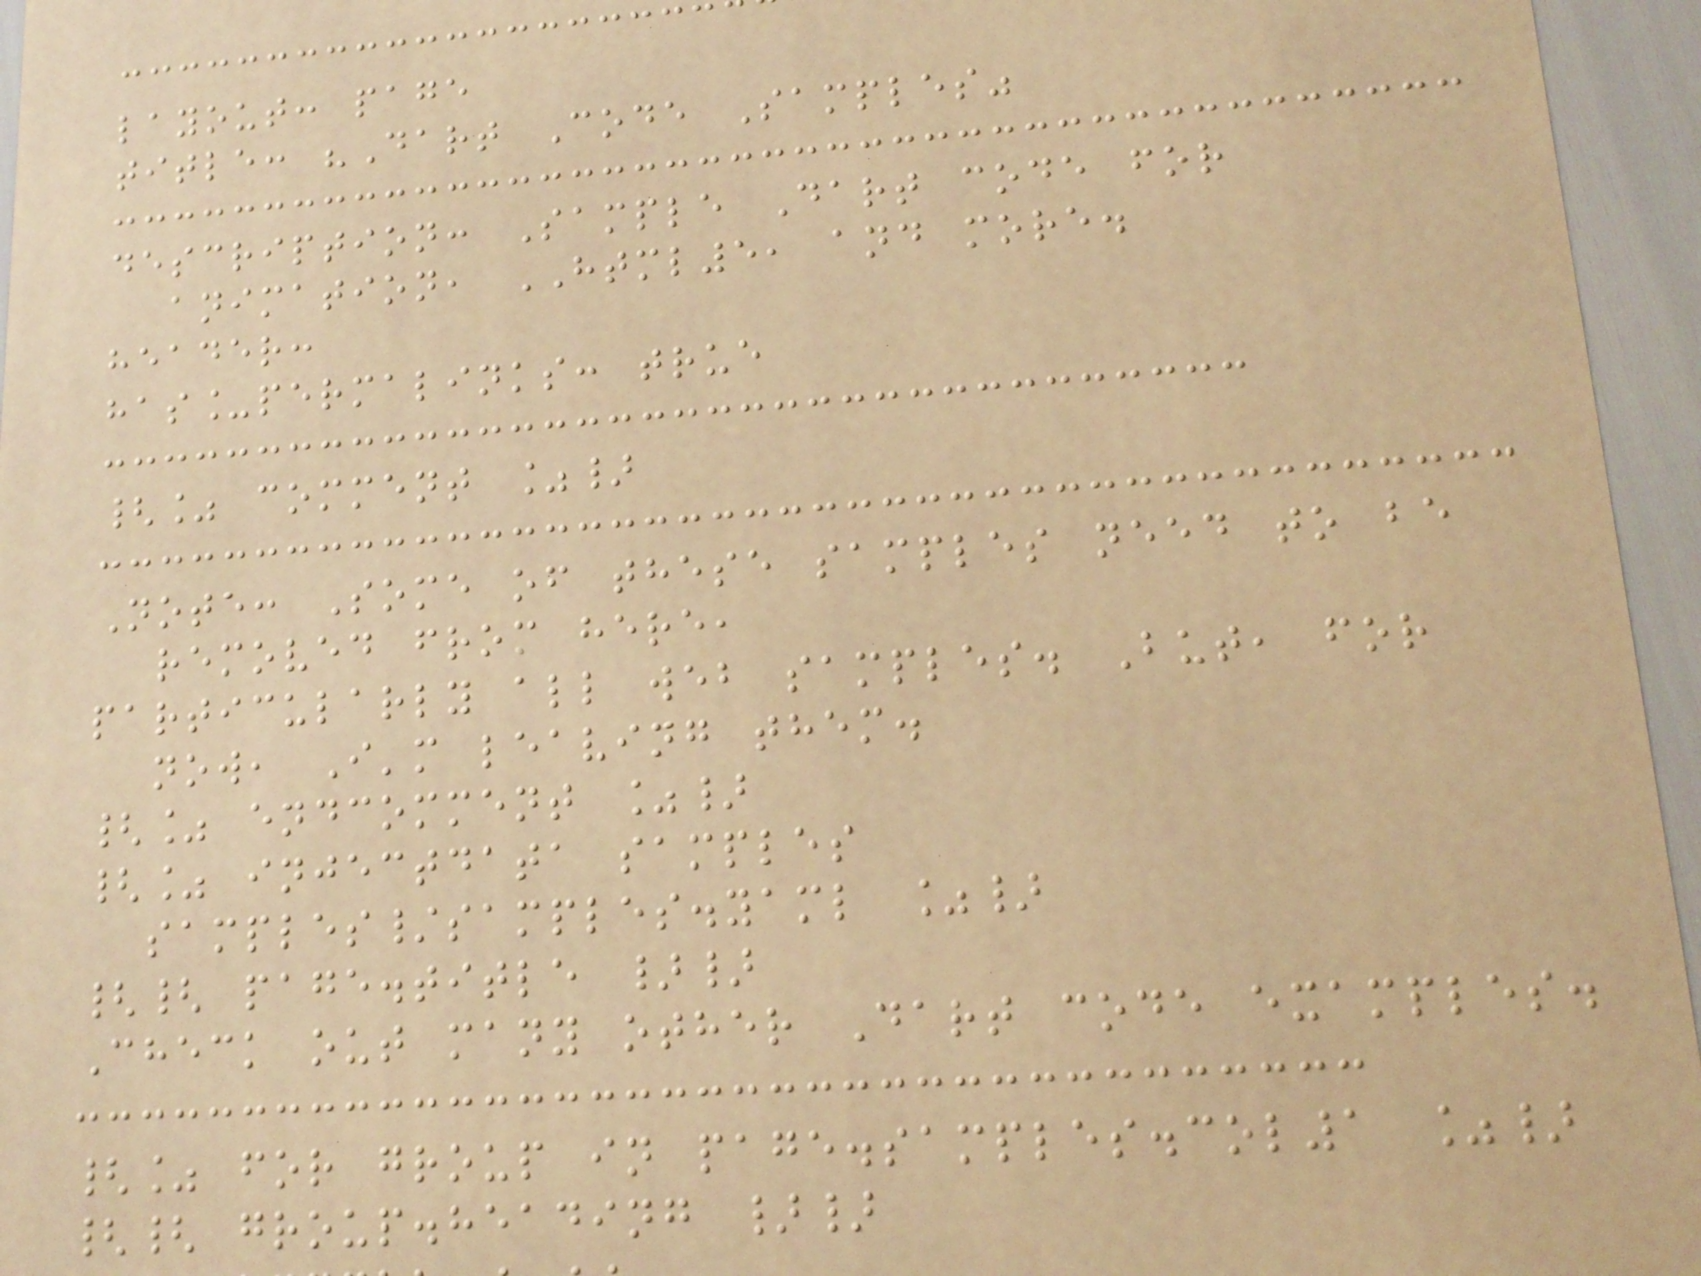layout: page
title: "Dart Code Samples"
description: Sample Dart code for
animation, HTML5, and more.
header:
has_permalinks: true
{% comment %}
Note: Some of these samples need to be
removed from here,
particularly all web samples. But, for
now, I'm leaving them.
{% endcomment %}
{% injectdata samples
samples/samples.yaml %}
{{ page.title }}
Check out many other Dart code examples.
{% for group in page.samples.col1 %}
{{ group.heading }}
